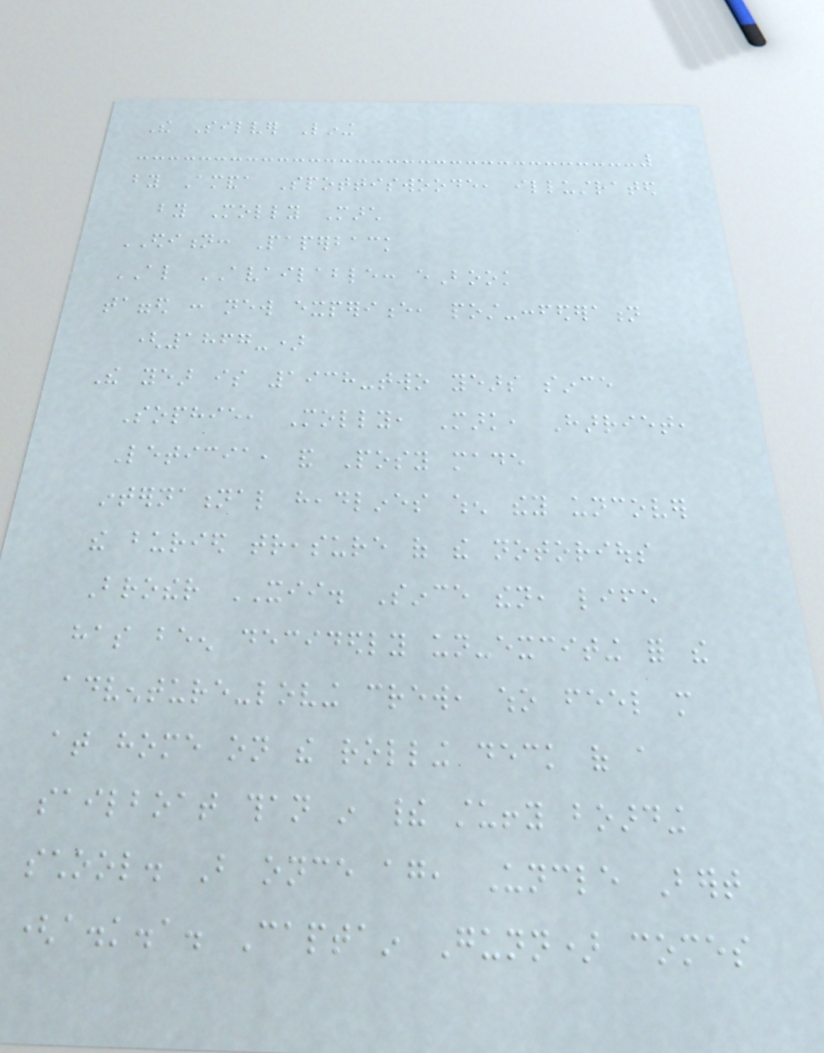The Silver Lining
by Amanda Spottiswoode, illustrated
by Molly March
EDITION: Paperback
ALSO AVAILABLE: eBook
tagged : new experience, post-confederation
(1867-)
The year is 1938-two years since
Sophie, Molly, Mark, Harriet,
Leticia, and Posy made
international headlines when they uncover
the buried treasure of the notorious
Brother XII. Since then, life
has been decidedly un-exciting for the
adventure-loving crew, who feel more
at home on the rolling deck of a
sailboat than in their stuffy boarding
school. But once again, Uncle Bert
(a.k.a. Captain Gunn) comes
